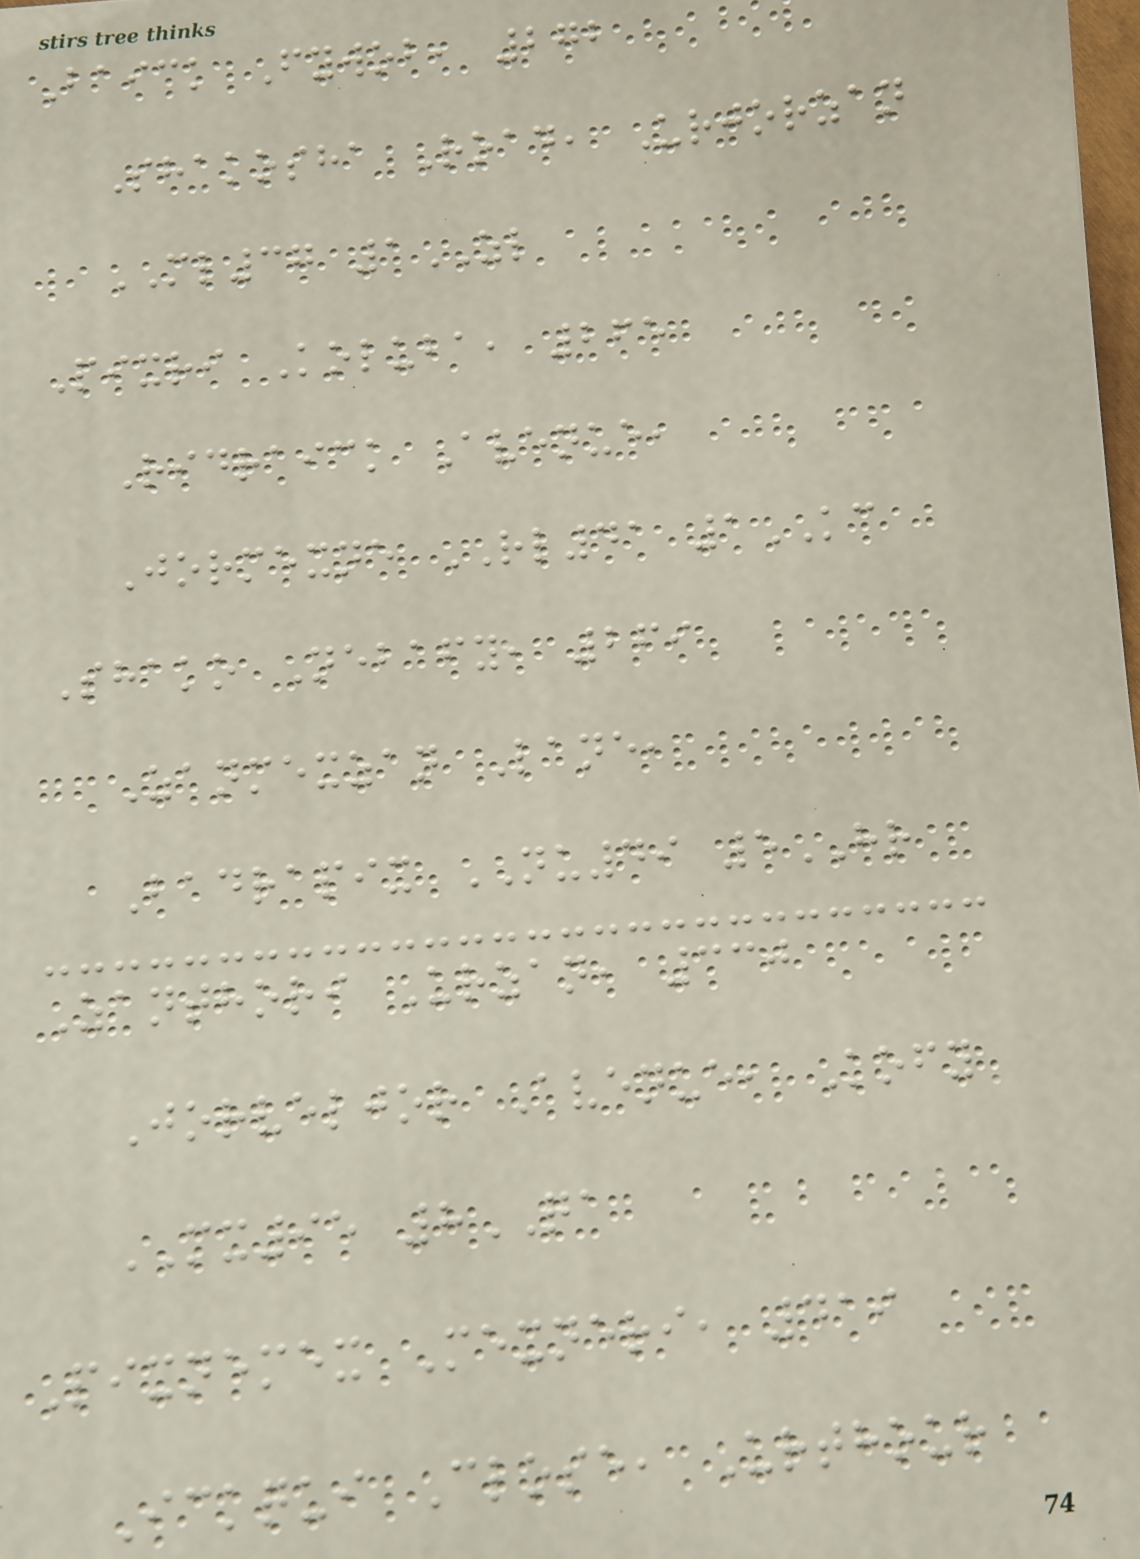Baick Fywob, 272
Shakosha Road, Urjorzan
ML37 1ZL
Pixri Koluba, 265
Ridraick Avenue,
Jormexne RL41 1KC
Shako Nebafy, 269
Zanmexzan Lane,
Badrapix NU49 5HR
Zanthori Urzan, 330
Jorveljor Avenue, Kofy
MX95 8QA
Pixnemex Mexneri, 419
Ickqui Close, Urthour
